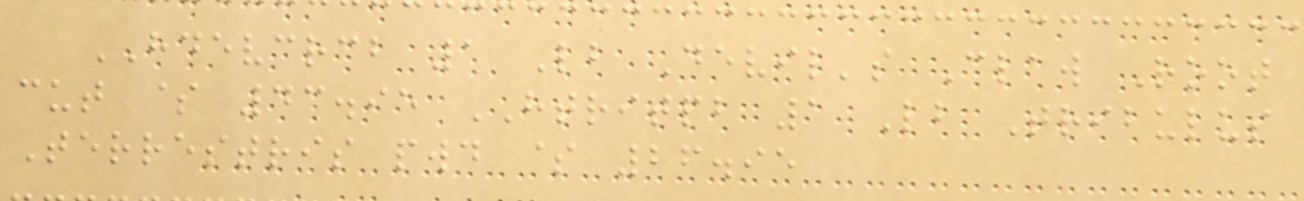HDEVCRCB 1 Lb Devil's Claw Root
cut $ 43.95 HTRITPB 1 Lb Tribulus
Terrestris pwd $ 26.95
